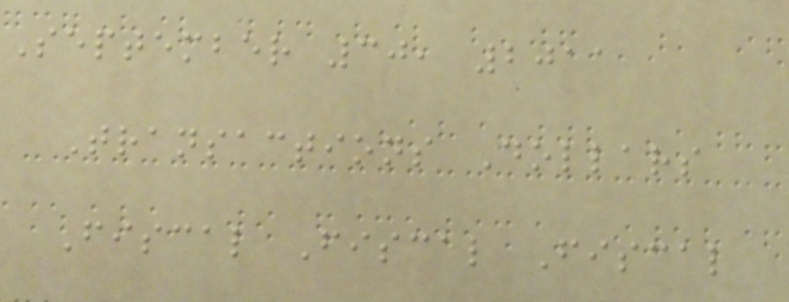September 30, 2011
Transactions Dollars
Fiscal Fiscal Fiscal
